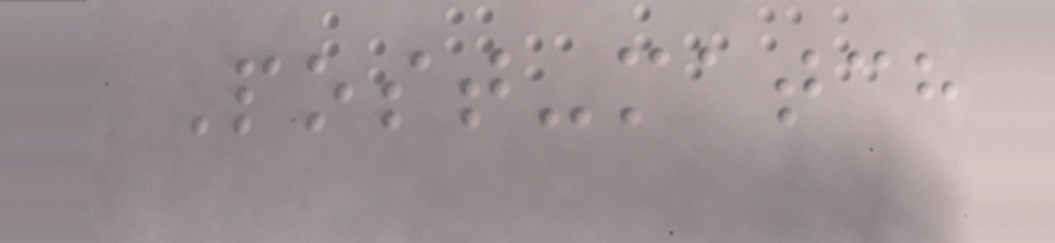Post-match
